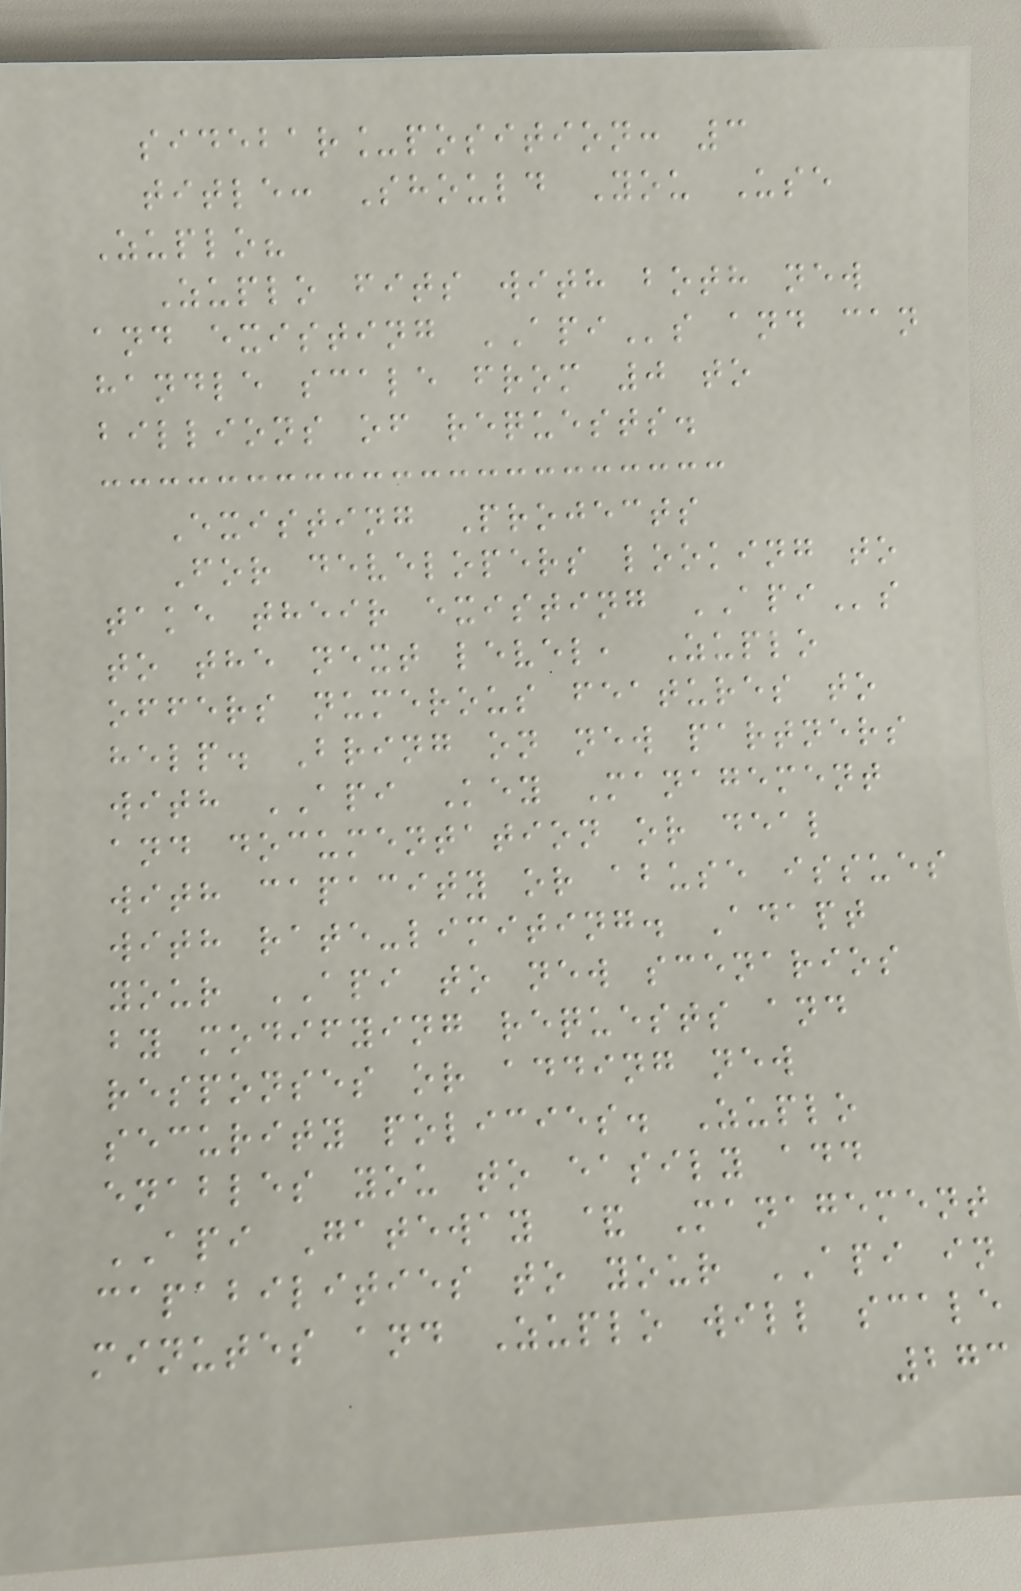sidebar_position: 3
title: Should You Use
Zuplo?
Zuplo fits with both new
and existing APIs and can
handle scale from 0 to
billions of requests.
Existing Projects
For developers looking to
take their existing APIs
to the next level, Zuplo
offers numerous features to
help. Bring on new partners
with API Key Management
and documentation or deal
with capacity or abuse issues
with rate-limiting. Adapt
your API to new scenarios
by modifying requests and
responses or adding new
security policies. Zuplo
enables you to easily add
API Gateway & Management
capabilities to your API in
minutes and Zuplo will scale
273
